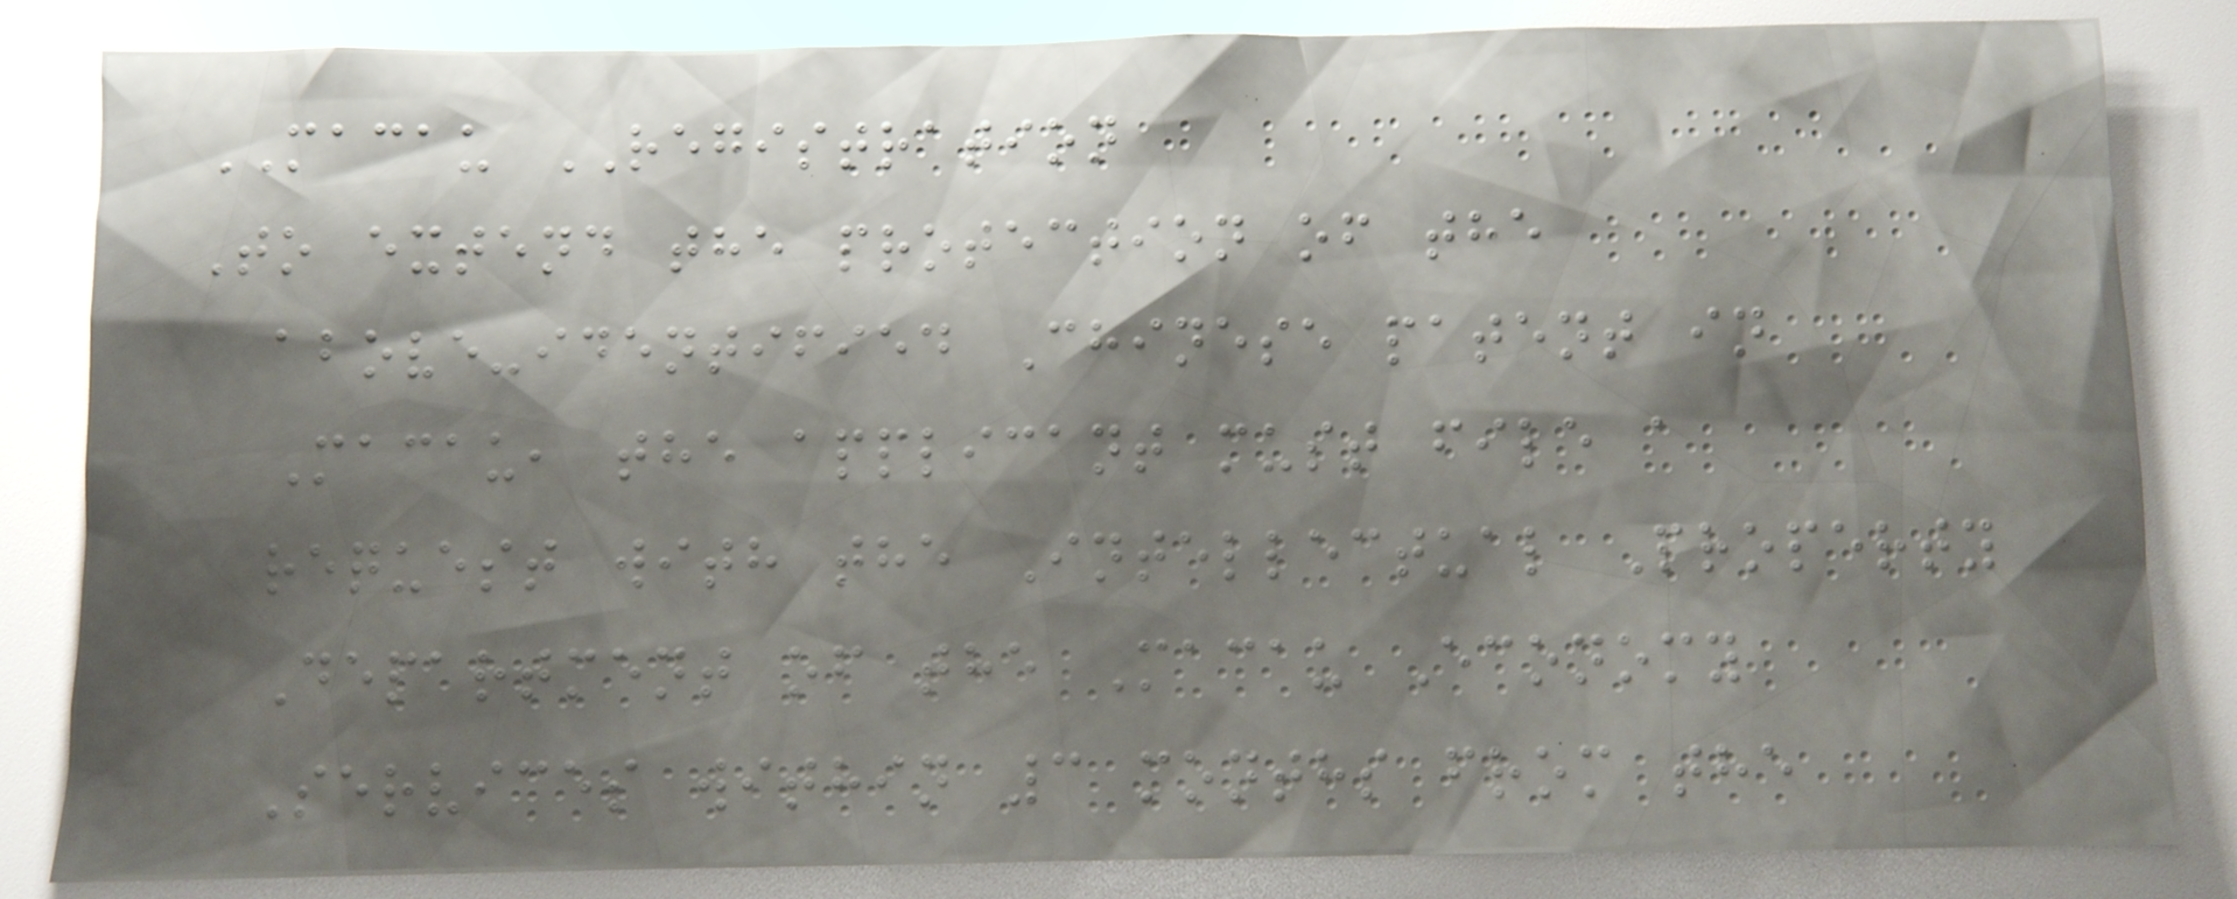MACAU REGISTRATION
To extend the protection of the
above-identified Chinese patent in
Macau, the applicant must file a
request with the Intellectual Property
Department of the Macau Economy
Services within 3 months from the
